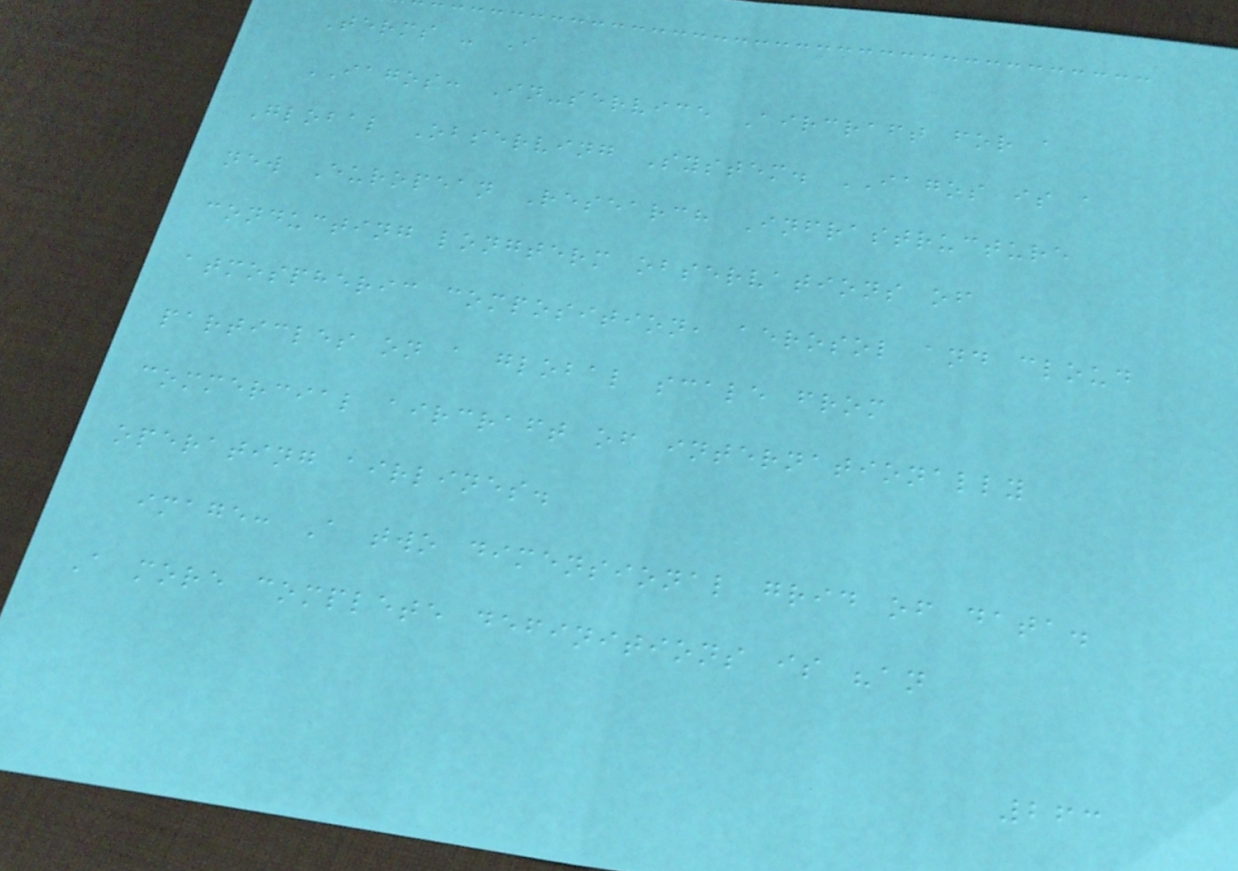Terms - I
IAGOS: In-service Aircraft for a
Global Observing System. IAGOS is a
new European Research Infrastructure
conducting longterm observations of
atmospheric composition, aerosol and cloud
particles on a global scale from
commercial aircraft of internationally
operating airlines.
image: A two dimensional grid of data.
A more complete definitions is "an
263
